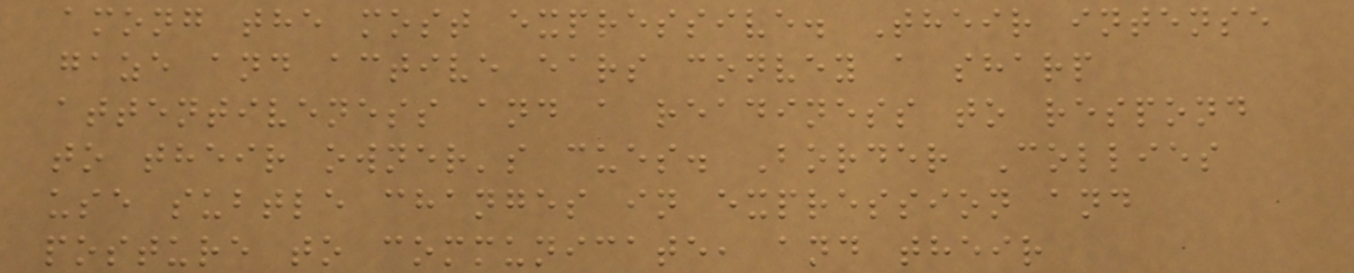among the most expressive. Their intense
gaze and active ears convey a sharp
attentiveness and a readiness to respond
to their owner's cues. Border Collies
use subtle changes in expression and
posture to communicate, and their
